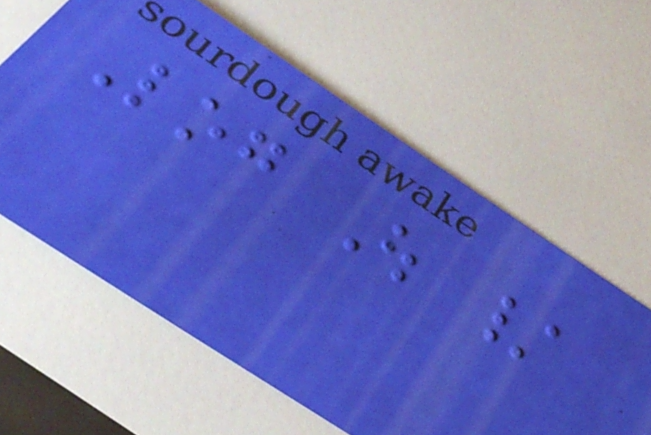Log Out /
